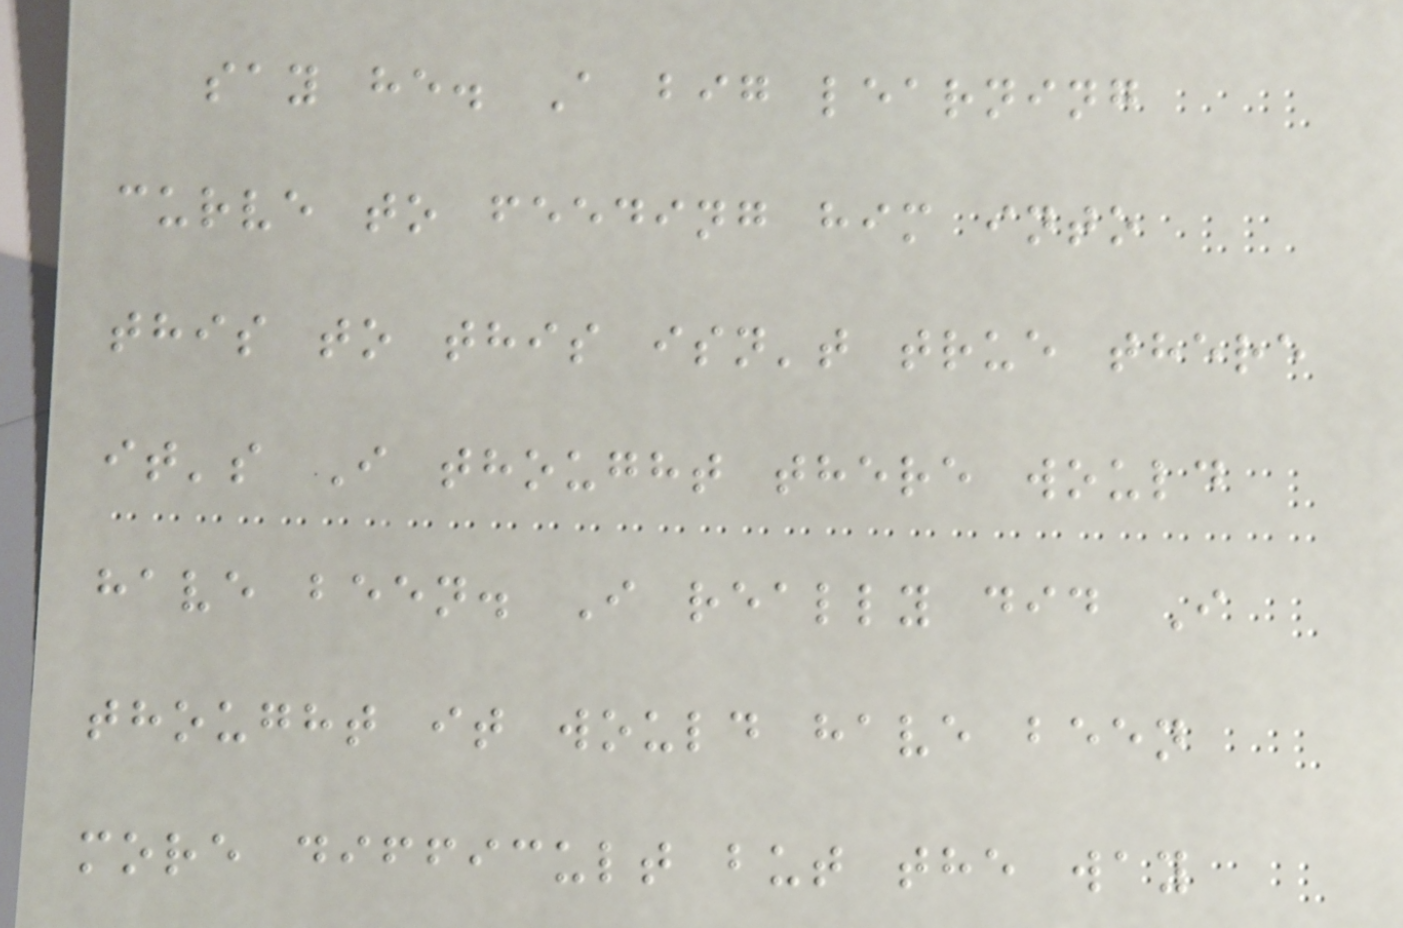say he. A big learning
curve to feeding him into
this to this isn't true there
it's I thought there would
have been. I really did I
thought it would have been
more difficult but the way
